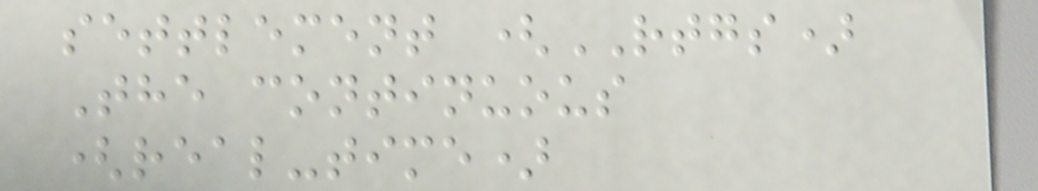settlement (RTGS)
The continuous
(real-time)
